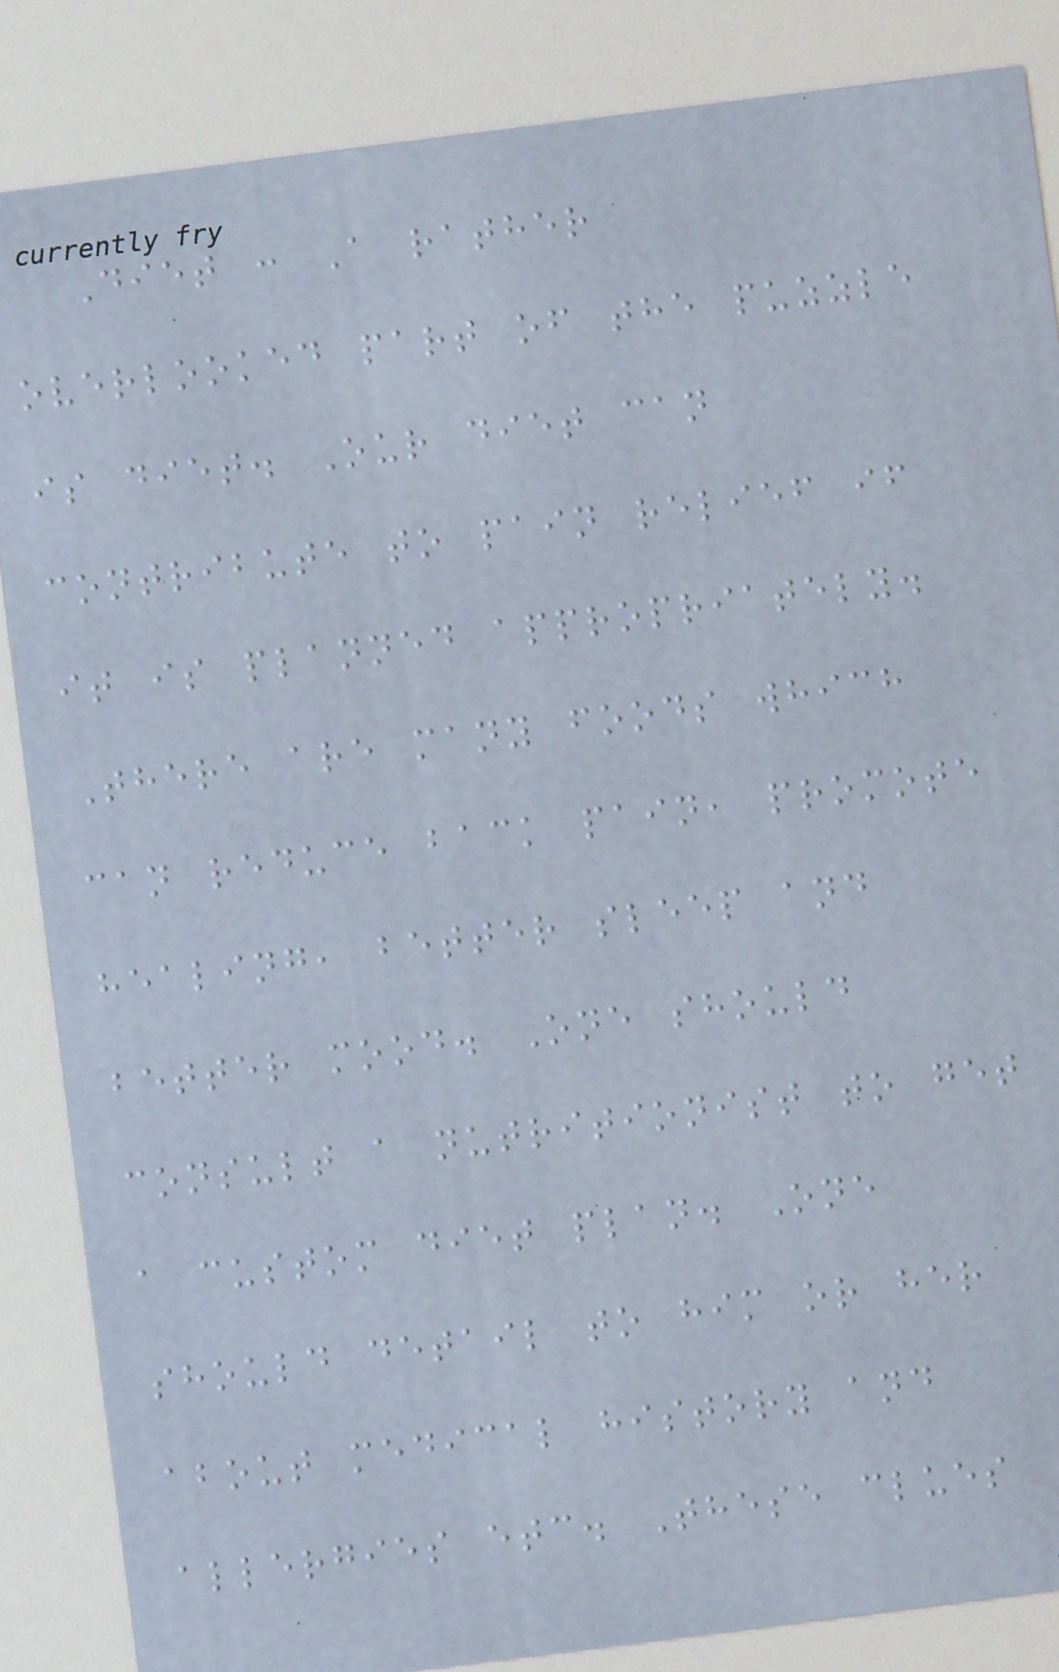Diet : A rather
overlooked part of the puzzle
is diet. Our diet can
contribute to pain relief if
it is planned appropriately.
There are many foods which
can reduce back pain, promote
healing, better sleep and
better mood. One should
consult a nutritionist to get
a custom diet plan. One
should detail to him or her
about medical history and
allergies etc. These clues
